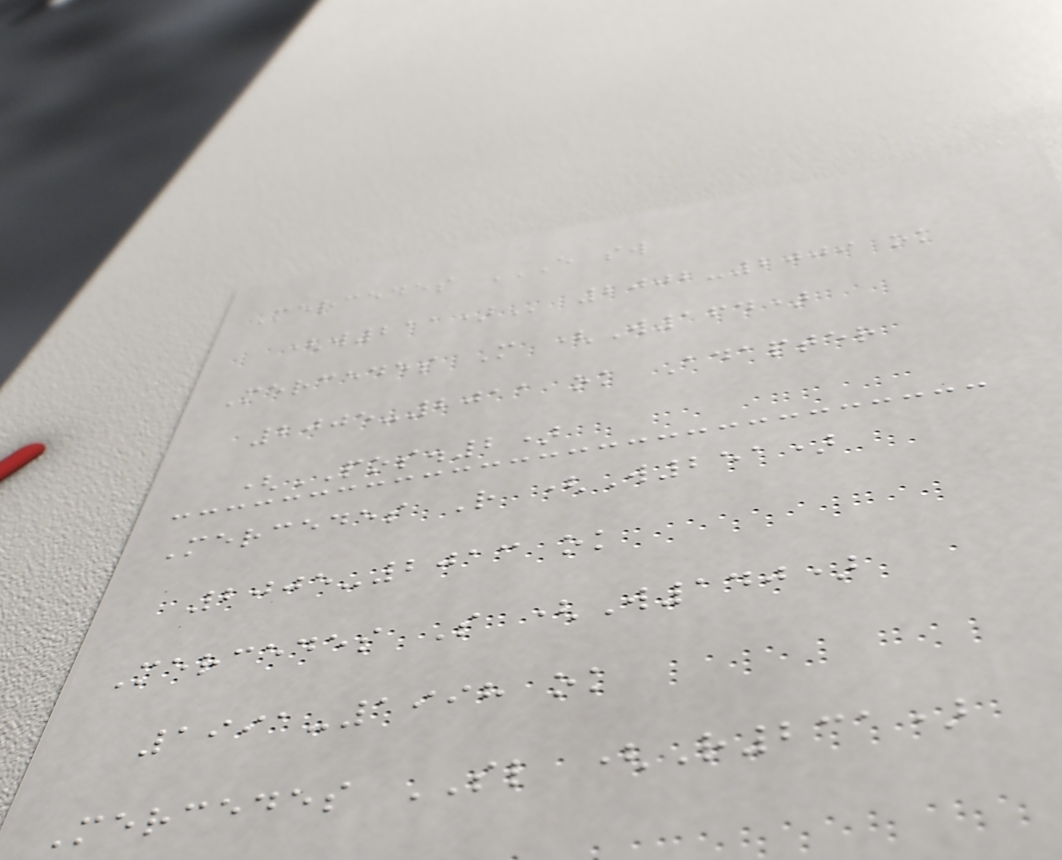Mercedes E SW
(W211) 2002-2009 ok
Mercedes M (W164)
2005-2011 ok Adapter
(POS.2)
Mercedes R (W251)
2005-2013 ok
Mercedes S (W140)
1991-1998 ok
Mercedes SL (R231)
